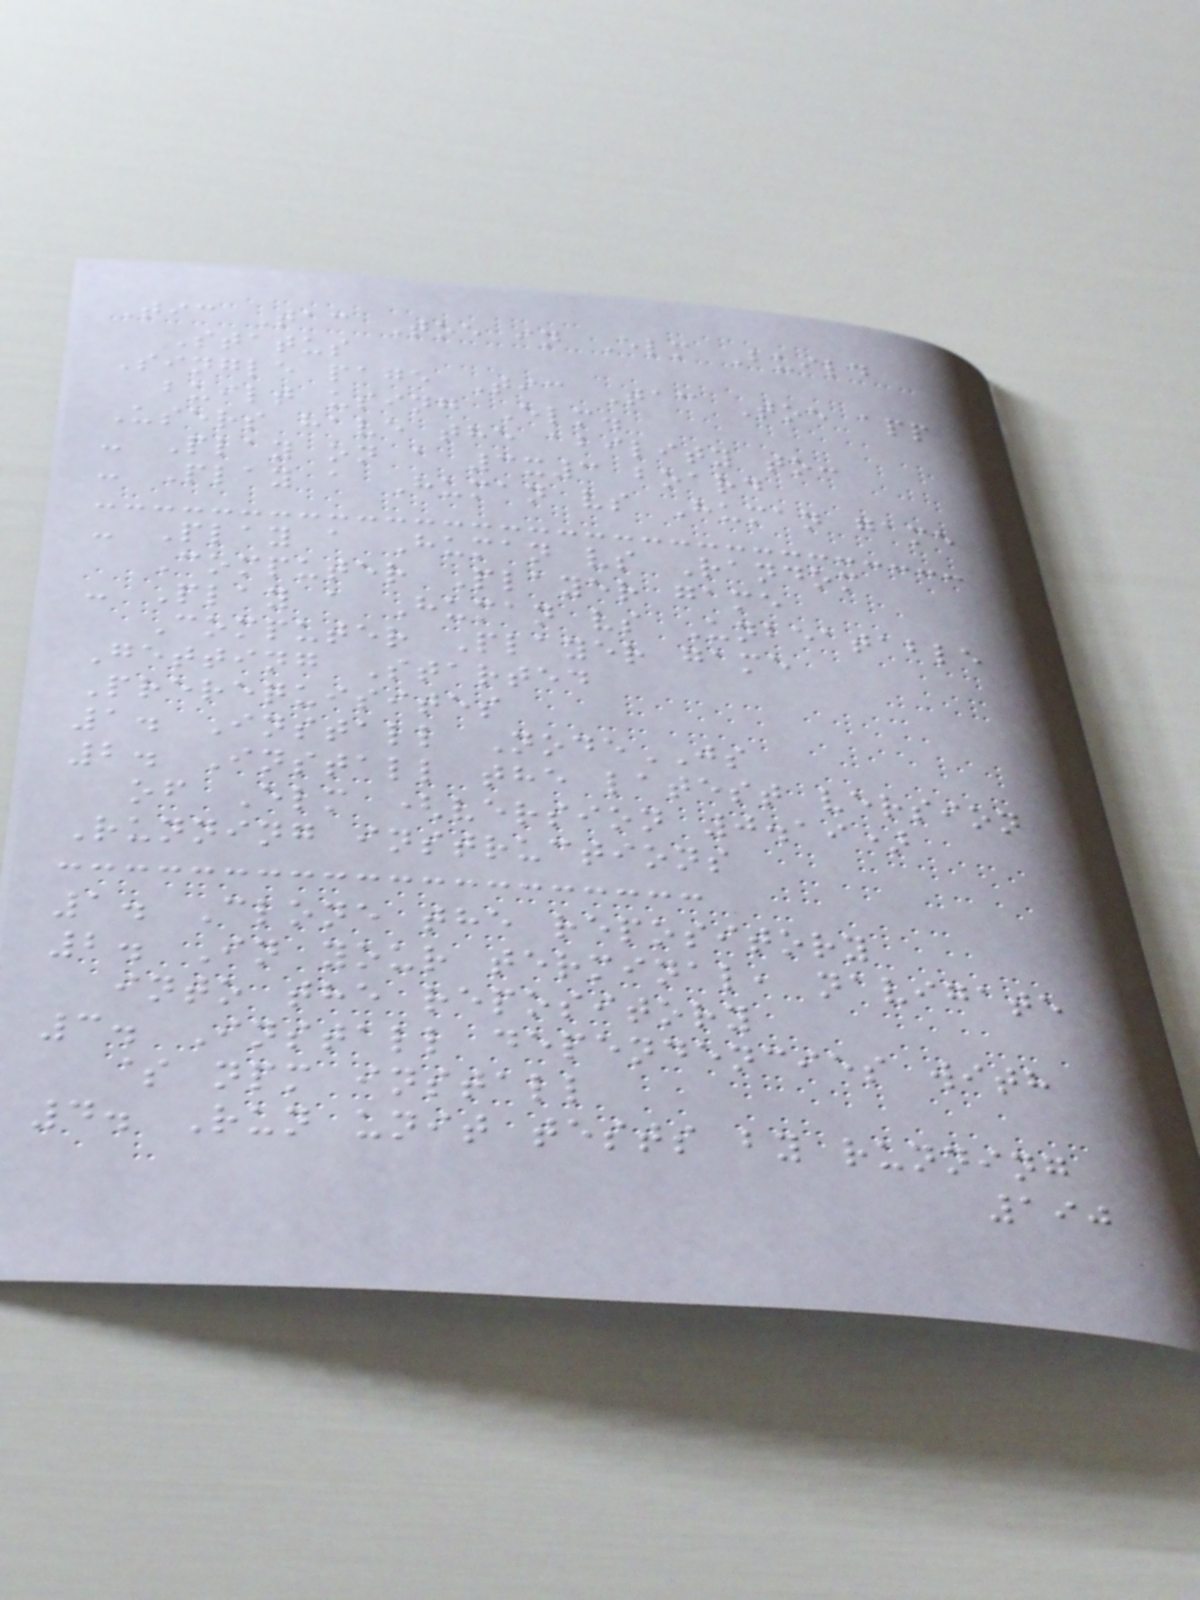Tic Tac Toe in Elm Build
Status
Single page Tic Tac Toe app
built using Elm.
Users have the ability to:
- Play on a 3x3 board
- Play a Human vs Human game
- Play a Human vs Random
Computer Player game
- Play a Human vs Unbeatable
Computer Player game
Getting Started
Prerequisites
1. Install NodeJS
2. Install the latest version
of Elm (version 0.19)
Running instructions
1. Clone the repository
2. In your terminal, navigate
into the repository
3. Install dependencies with
$ npm install
4. Run unit tests by running
190
